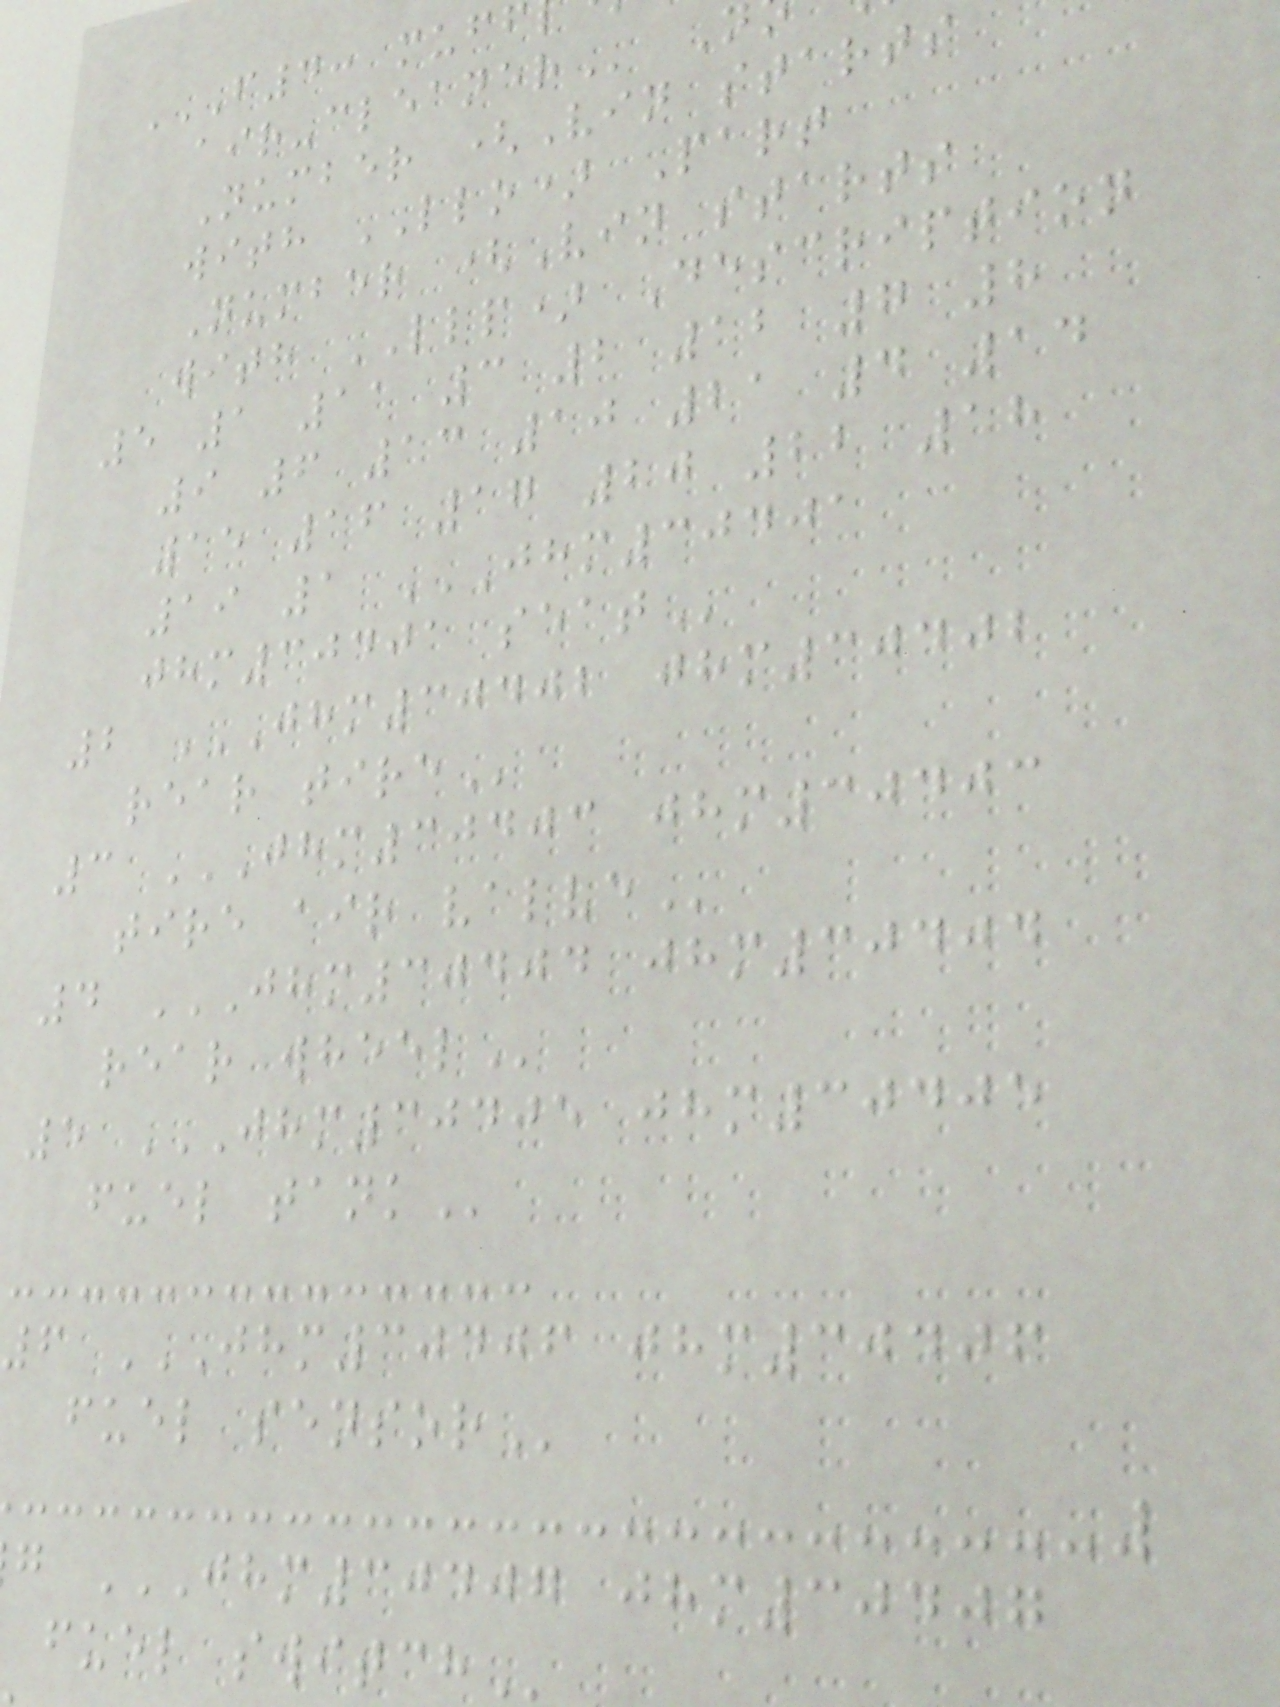Number (Vin starts
with LLO) Part
Number (Vin starts
with LLP) Description
5 1 11 3 2 12 7 8
9 6 13 10 21 4 14
15 16 17 20 22 18
19 1 JHM30401
jhm30401
2 JHM30402 JHM30402
rear
3 JHM30403 JHM30403
tire air
4 JHM30404 JHM30404
rear
5 JHM30405 JHM30405
fuel
6 JHM30406 JHM30406
fuel
fuel
